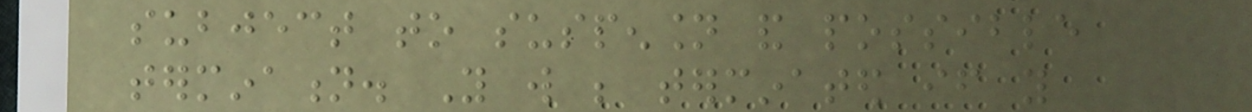subject to suspension and possible
termination. You will be terminated if you
